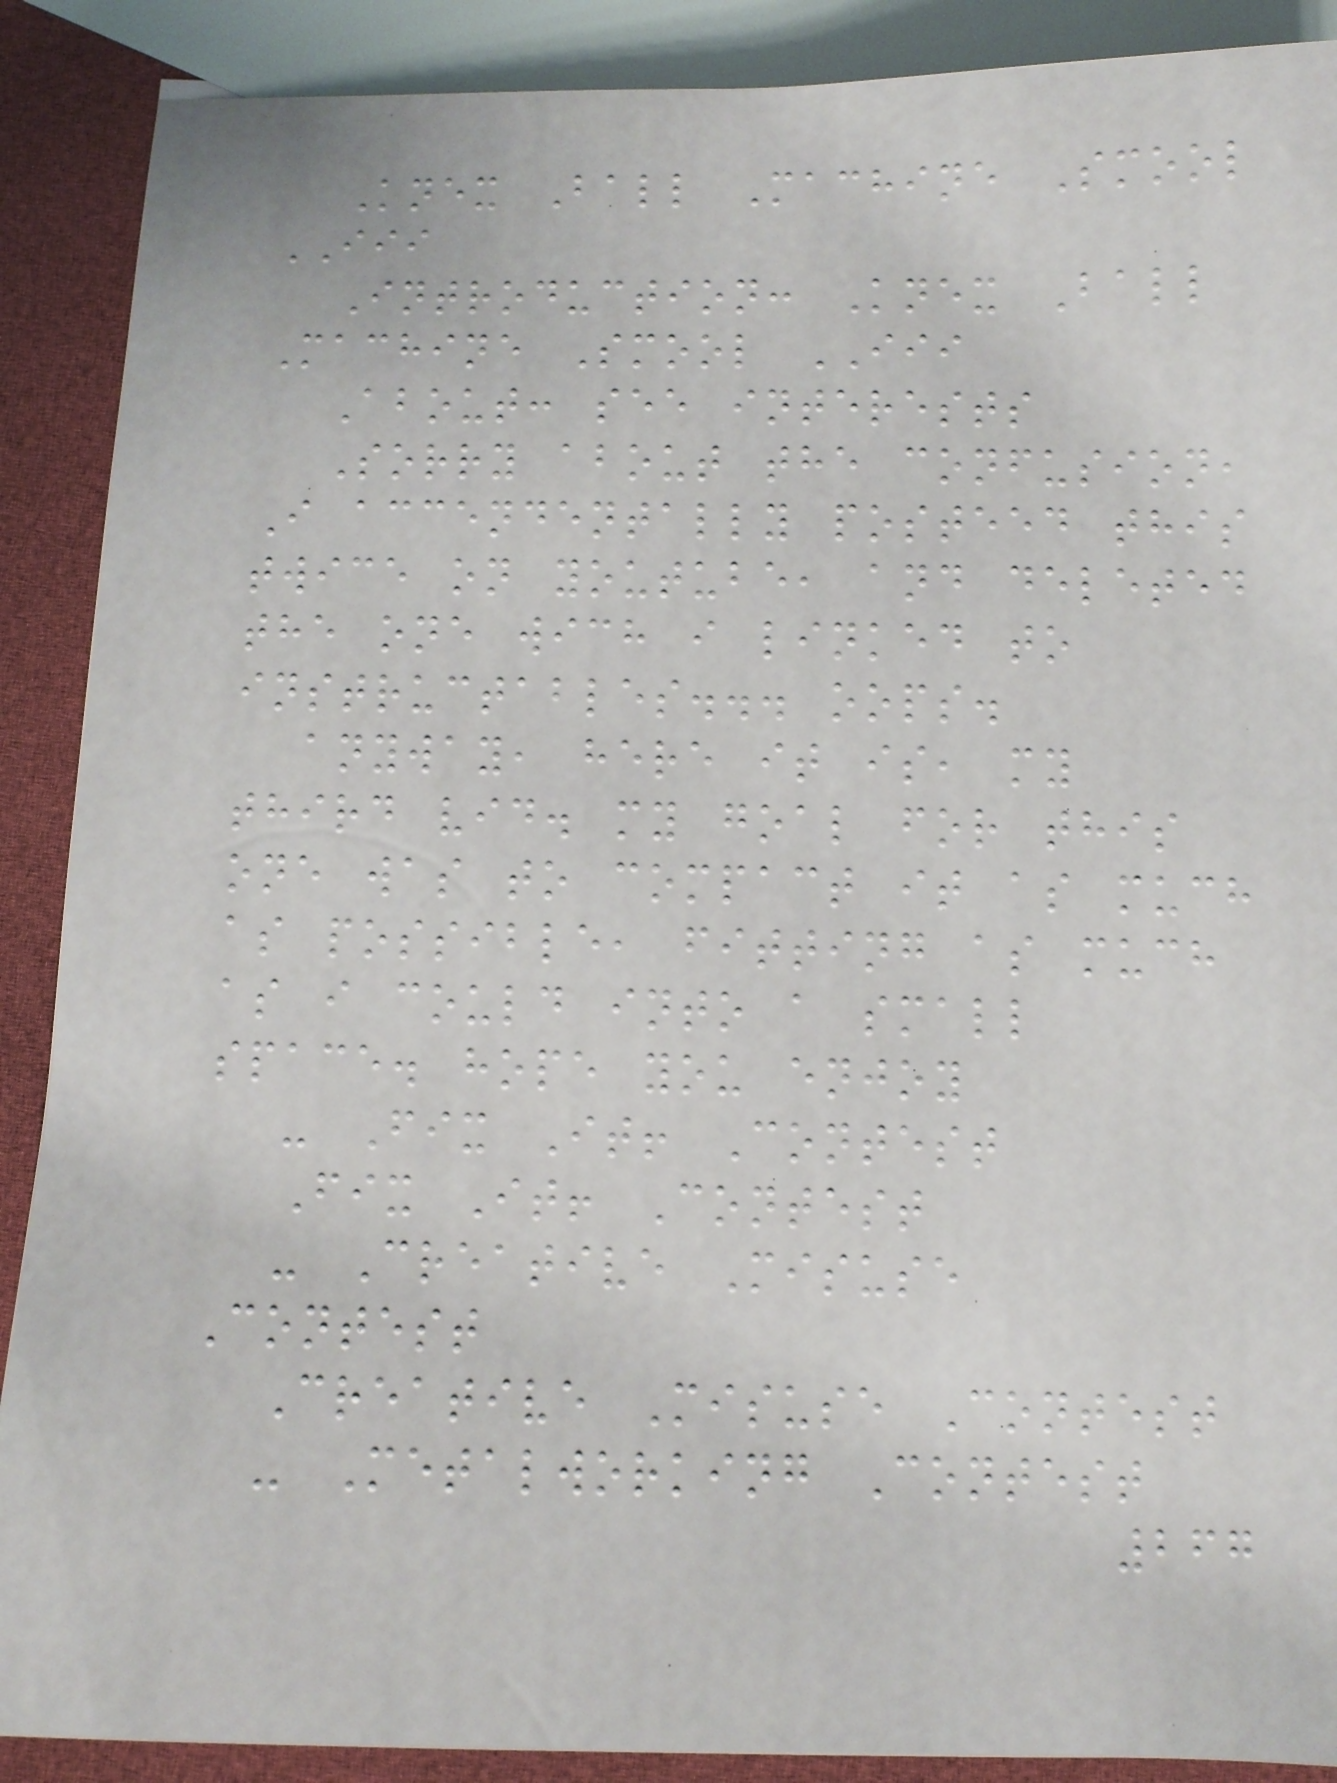Knex Ball Machine Smool
III
Introduction: Knex Ball
Machine Smool III
About: see interests
Sorry about the confusion,
I accendentally posteed this
twice on youtube, and deleted
the one wich i linked to
instructables... oops.
anyway, here it is, my
third vid. my goal for this
one was to compact it as much
as possible, fitting as much
as i could into a small
space. hope you enjoy
- Fix It! Contest
Fix It! Contest
- Creative Misuse
Contest
Creative Misuse Contest
- Metalworking Contest
267
